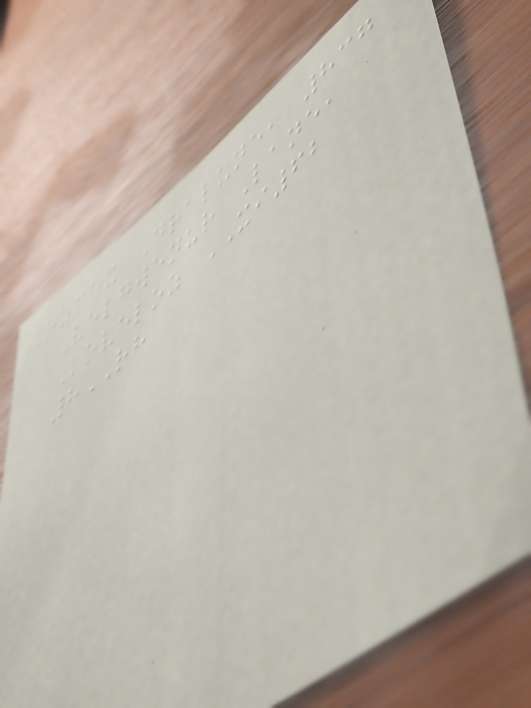Ozmex Dralune, 837
Velgwenur Lane,
Koveloz XI62
8RH
